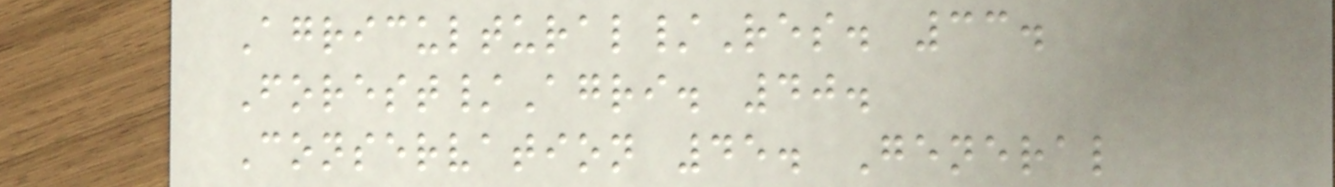Agricultural/Res. 33.
Forest/Agri. 40.
Conservation 45. General
